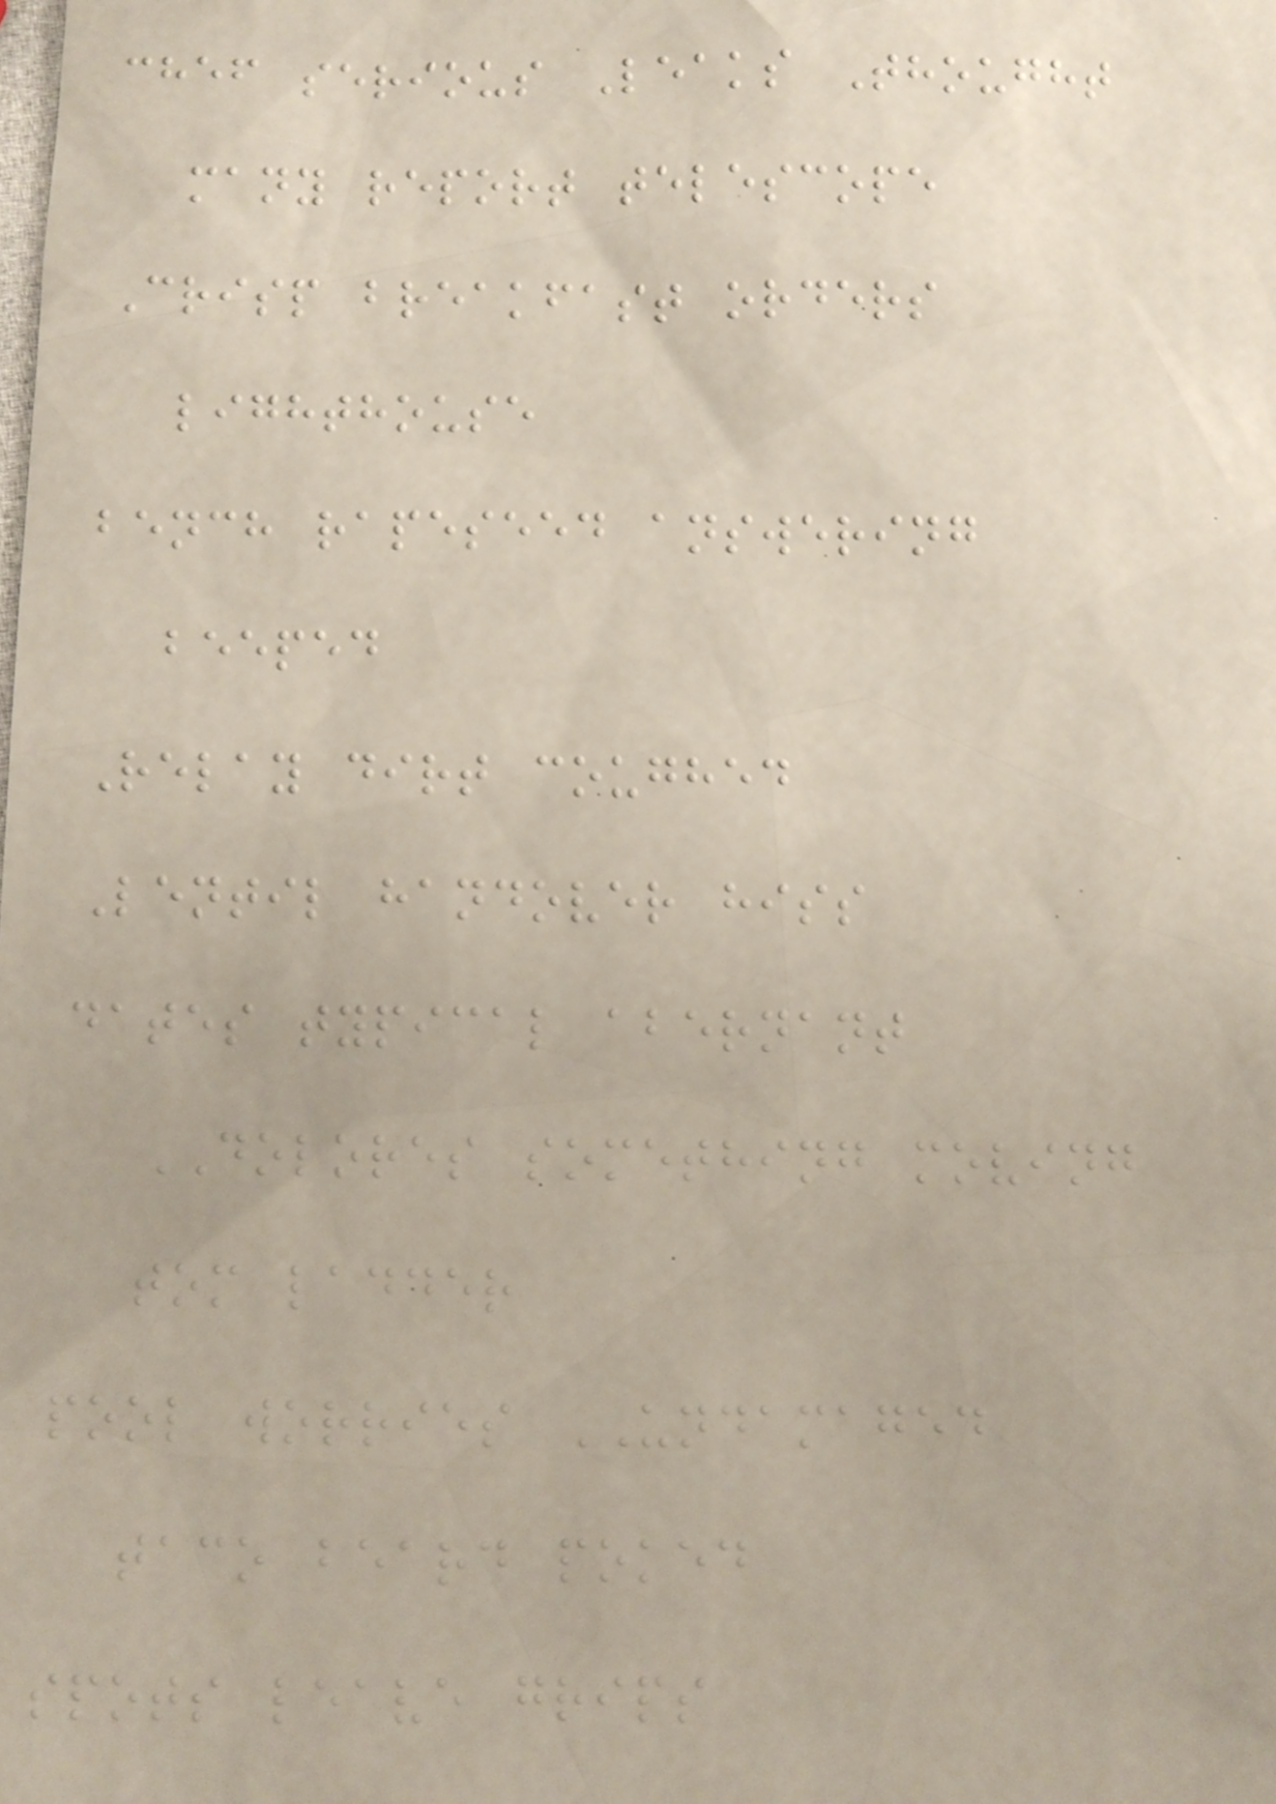chef serious Leaks Thought
many report telescope
Crisp breakfast orders
lighthouse
bench rapeseed answering
beeped
Relay dirt coughed
Lentil handover hiss
dates typical abernant
DOLORES something moving
tom ladder
pool worries UNDAMAGED
taco beard poked
spots leave grips
